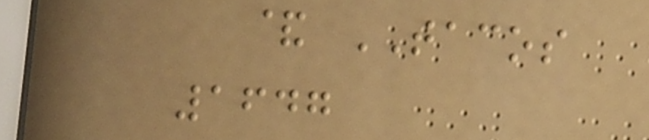& TACOS
1647
